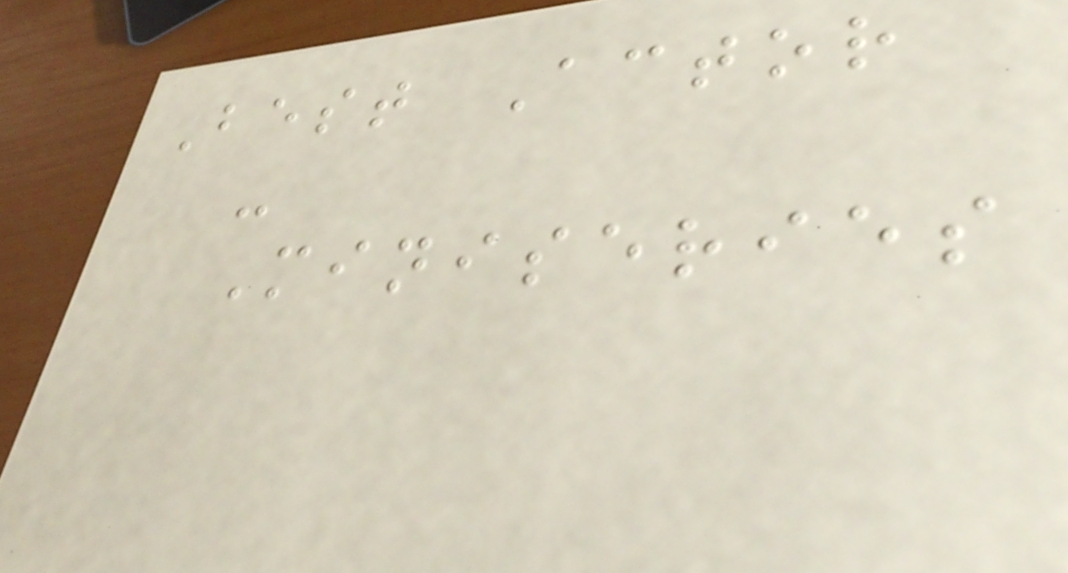Best Actor
-
Miniseries
